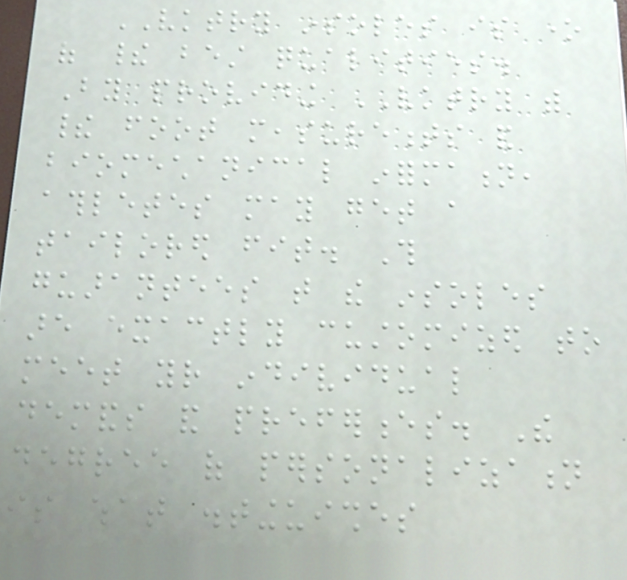VKTRY insoles is one
of their best qualities.
By providing VKTRY with
their foot measurements and
biomechanical information,
athletes may get a
tailored fit. This
guarantees that the insoles
are exactly customized to
meet your individual
demands and preferences. The
degree of personalization
is what distinguishes
